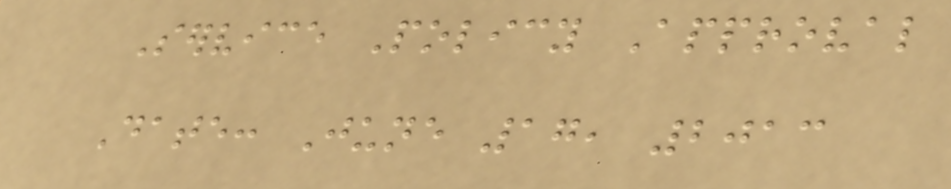Service Policy Approval
Date: June 17, 2013
